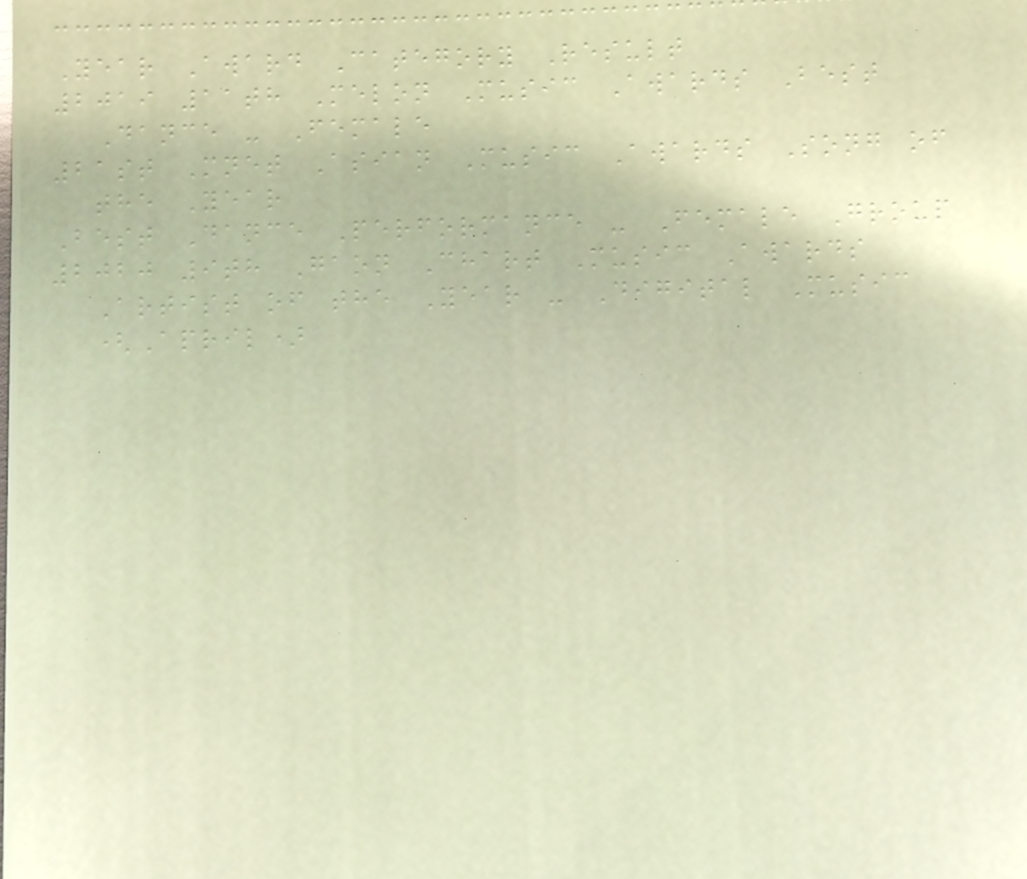Year Award Category Result
2019 11th Melon Music Awards Best
Dance - Female
21st Mnet Asian Music Awards Song of
the Year
Best Dance Performance - Female Group
2020 9th Gaon Chart Music Awards
Artist of the Year - Digital Music
(April)
